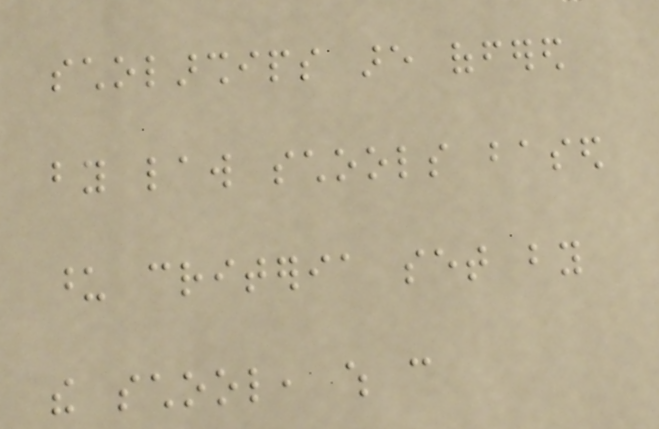scholarships are offered
by law schools based
upon criteria set by
the school, which can
